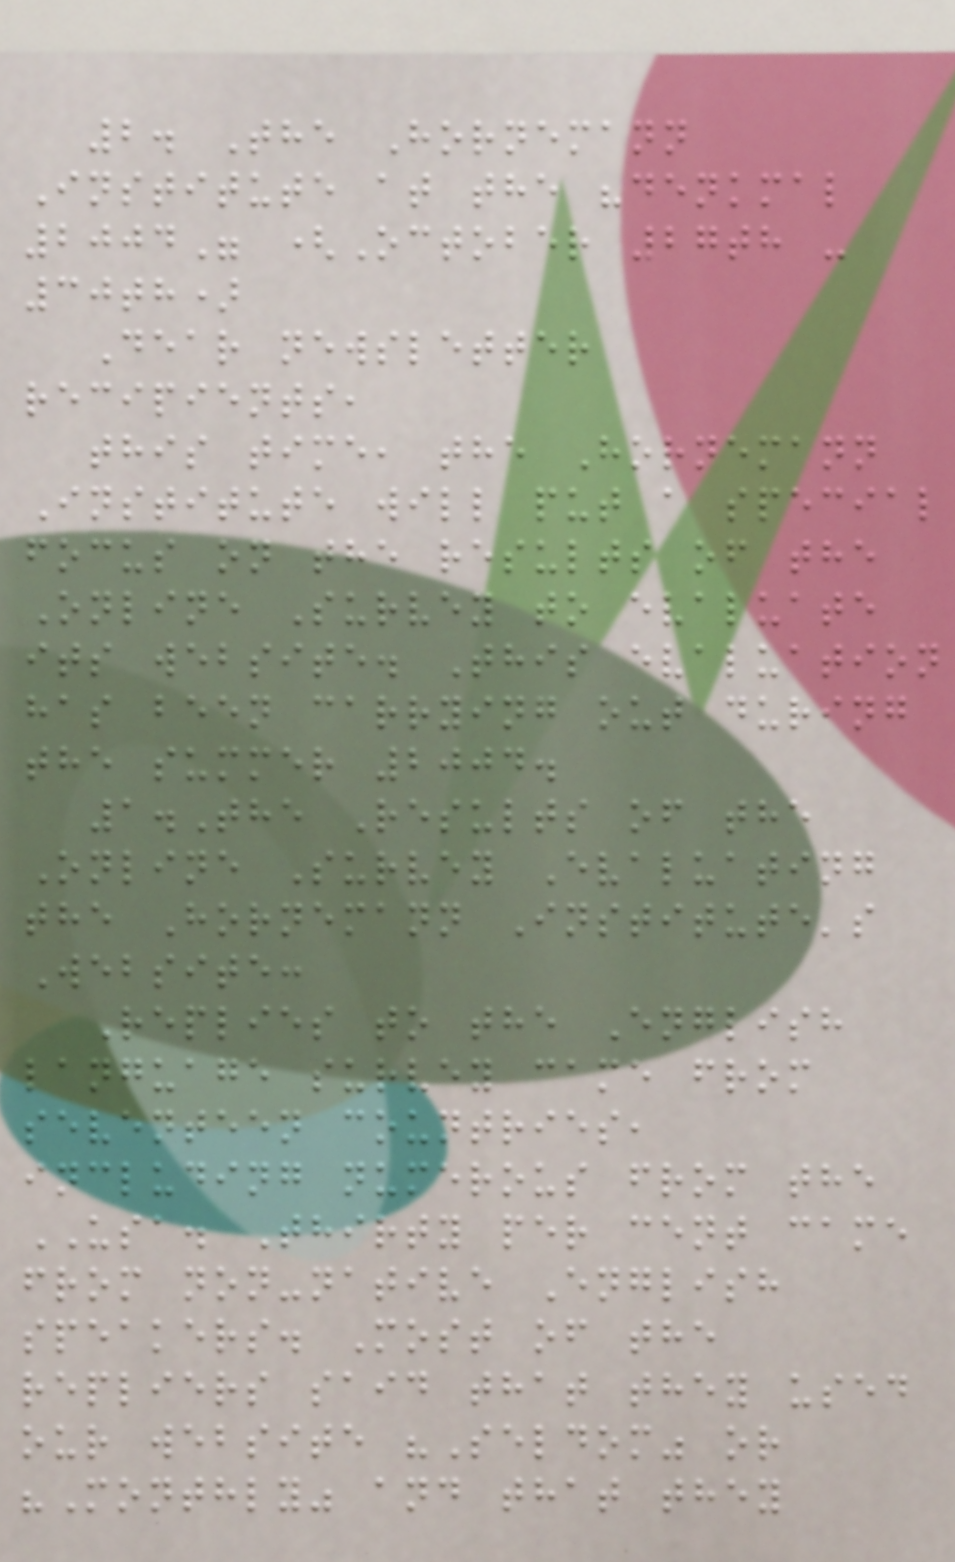2. The Hornemann
Institute at the "denkmal
2004" (October 27th -
30th)
Dear newsletter
recipients,
this time, the Hornemann
Institute will put a special
focus on the results of the
Online Survey to evaluate
its website. This evaluation
has been carrying out during
the summer 2004.
1.The Results of the
Online Survey Evaluating
the Hornemann Institute's
Website:
Replies to the English
language survey came from
seventeen countries,
including numerous from the
USA. Thirty per cent came
from non-native English
speakers. Most of the
repliers said that they used
our website "Seldom" or
"Monthly" and that they
